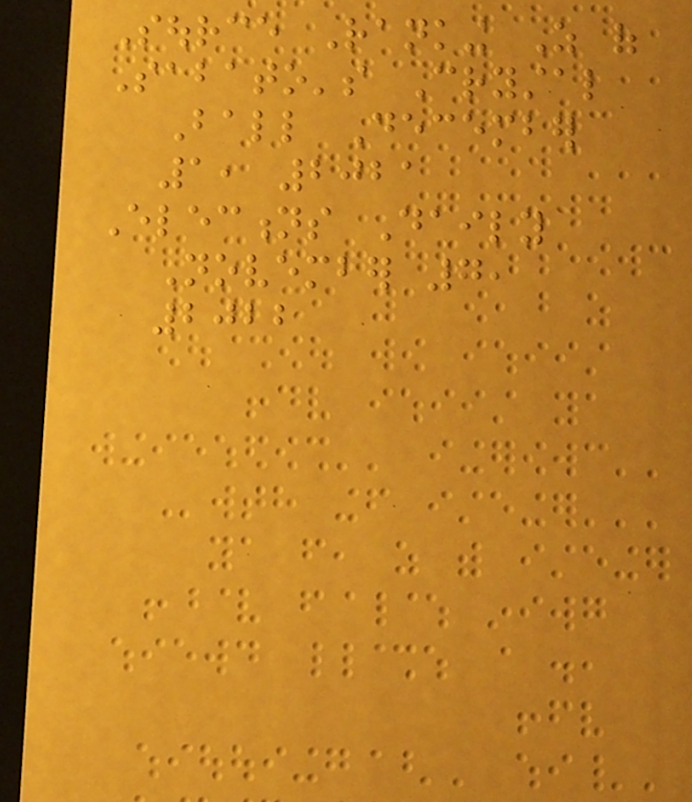Source Ranking As of
Sabato's Crystal
Ball December
1, 2021
Elections Daily
November 7,
2022
